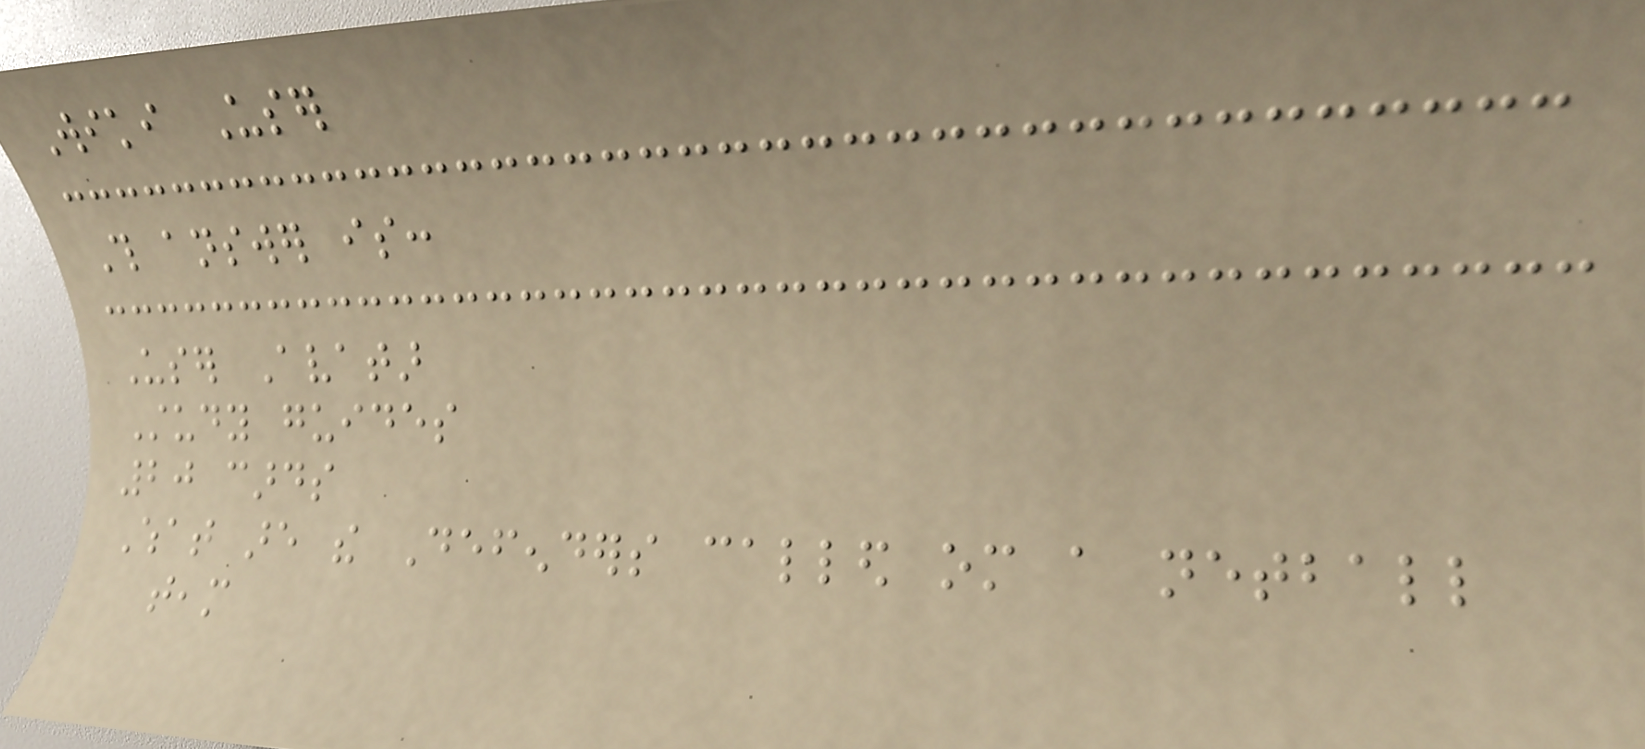Wiki User
This answer is:
User Avatar
Study guides
20 cards
What are the Defenders called om a netball
team
